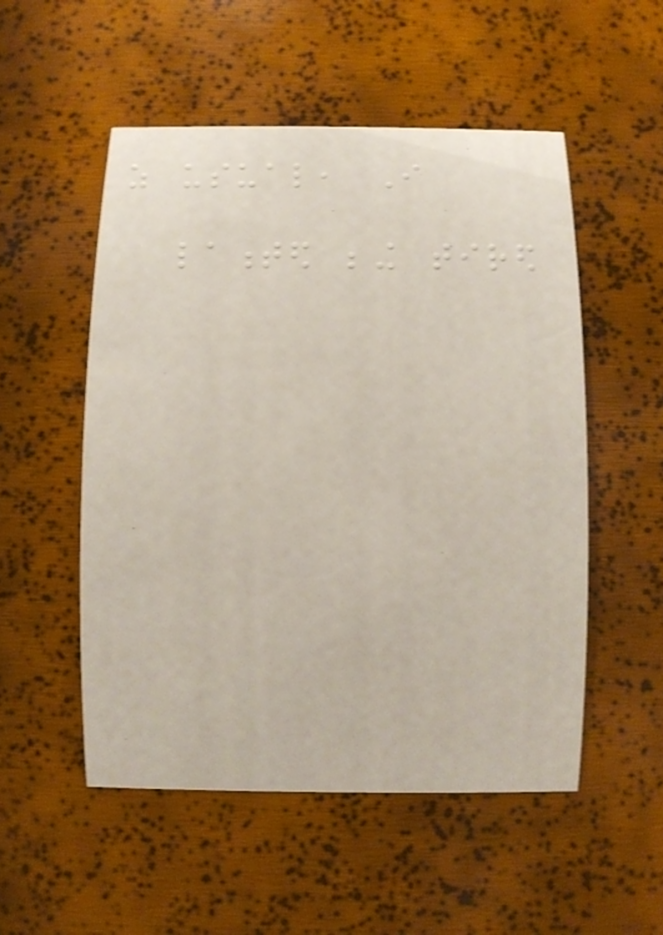as usual, I
lamented being tired
